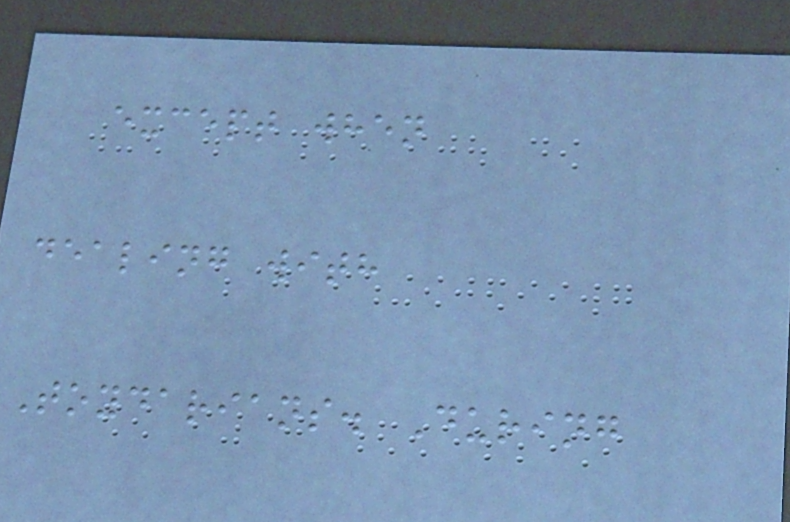except when
dealing with
Toydarians. During
